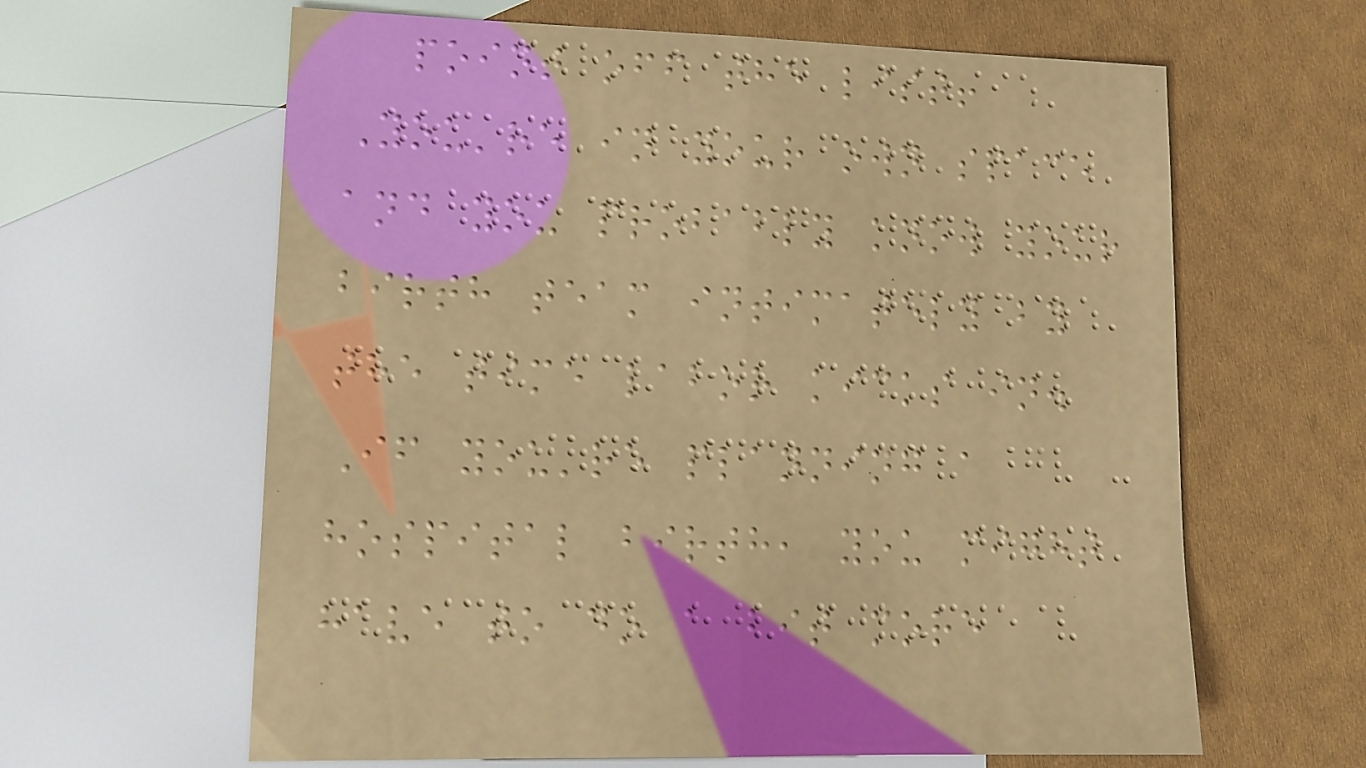point off the list!
You're in your own space
and you probably know your
birth team intimately by
the time labor kicks in.
If you're planning a
hospital birth, you might
have to do a bit more
